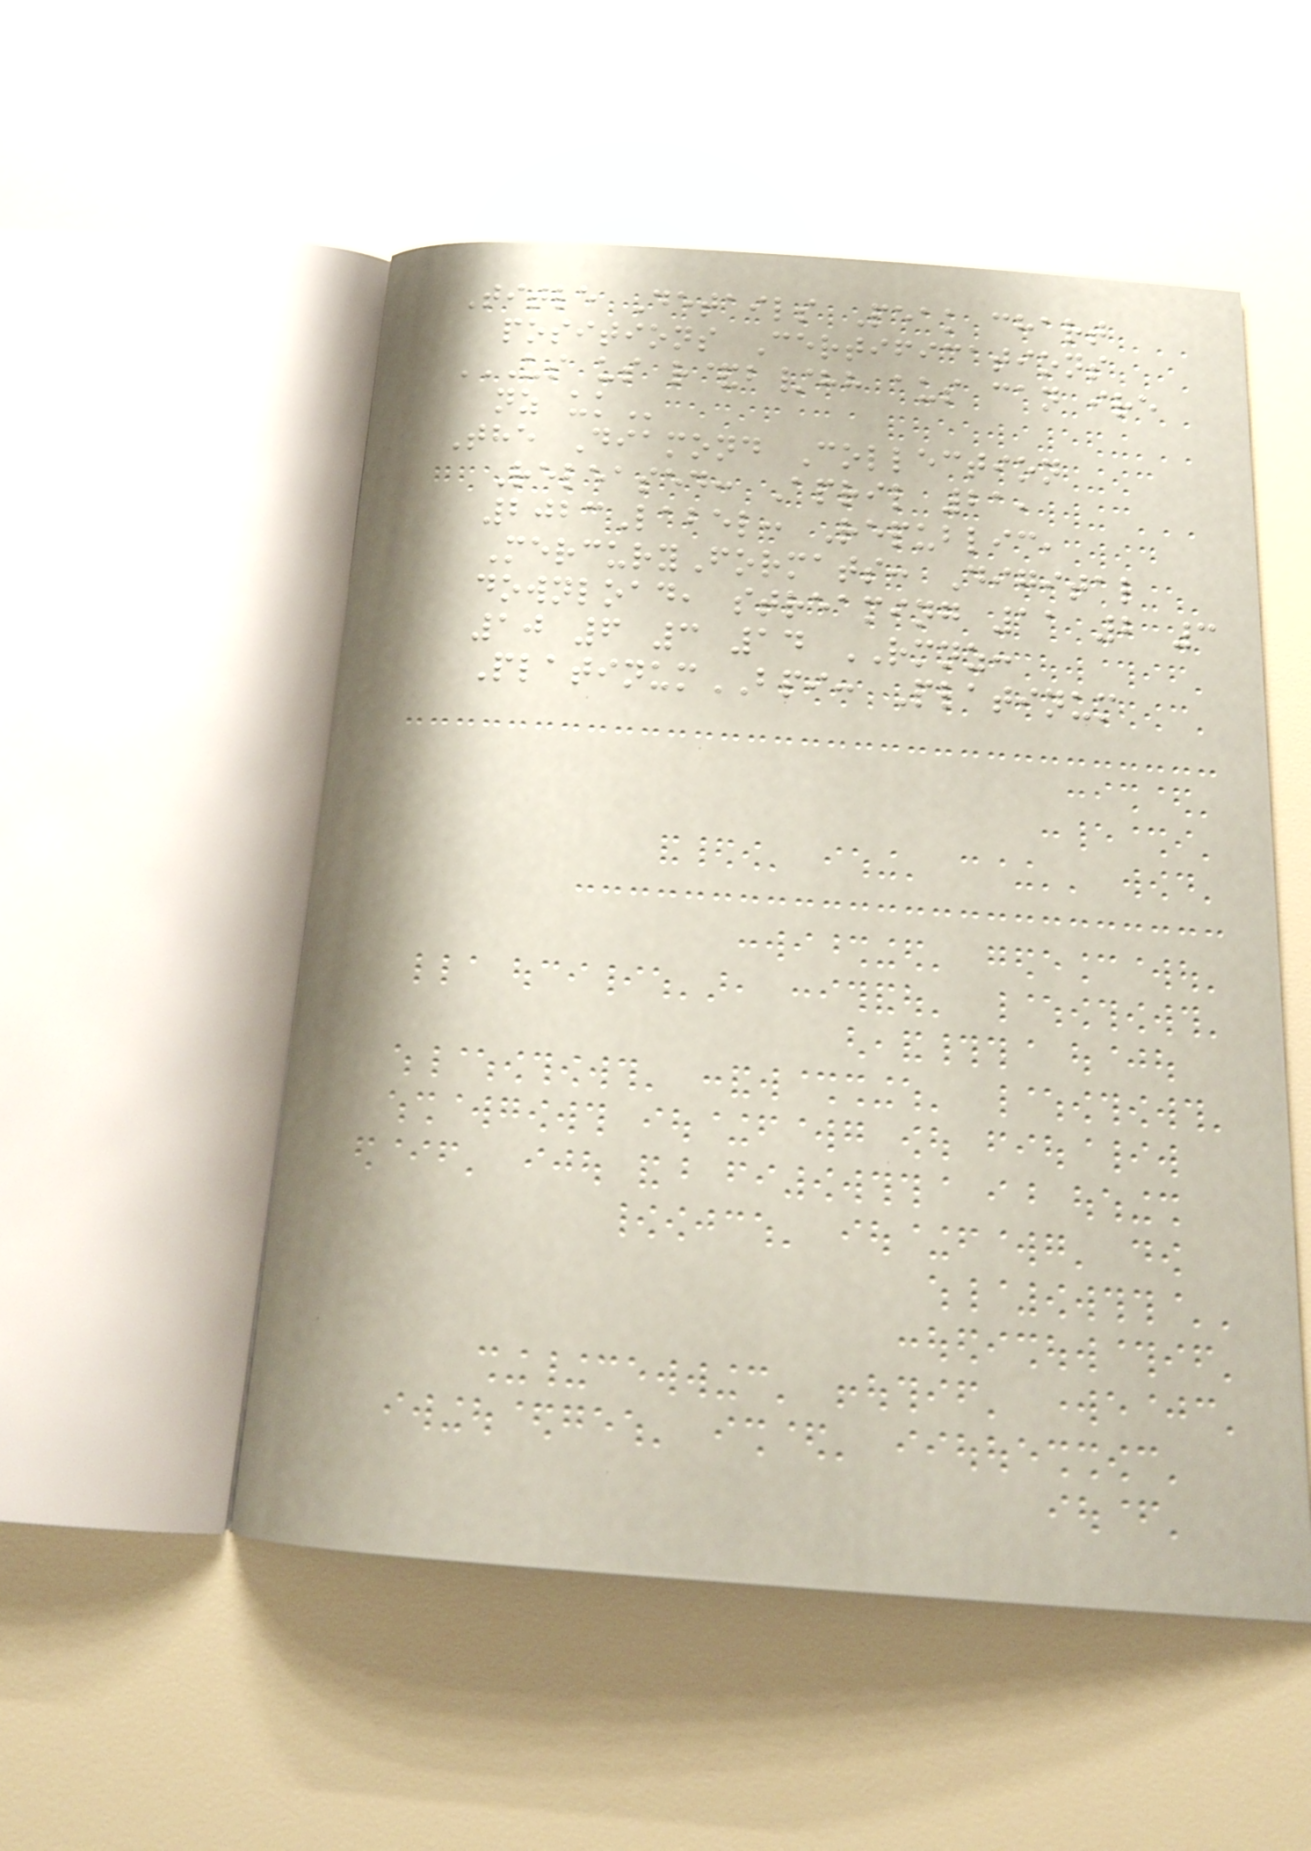Title Details Peak chart
positions Certifications
US US R&B/HH AUS CAN IRE
NZ UK
The Diamond Collection
Released: April 21,
2023Label: Republic,
MercuryFormats: Digital
download, streaming 11 2 3
10 6 3 14 RMNZ:
PlatinumBPI: Platinum
